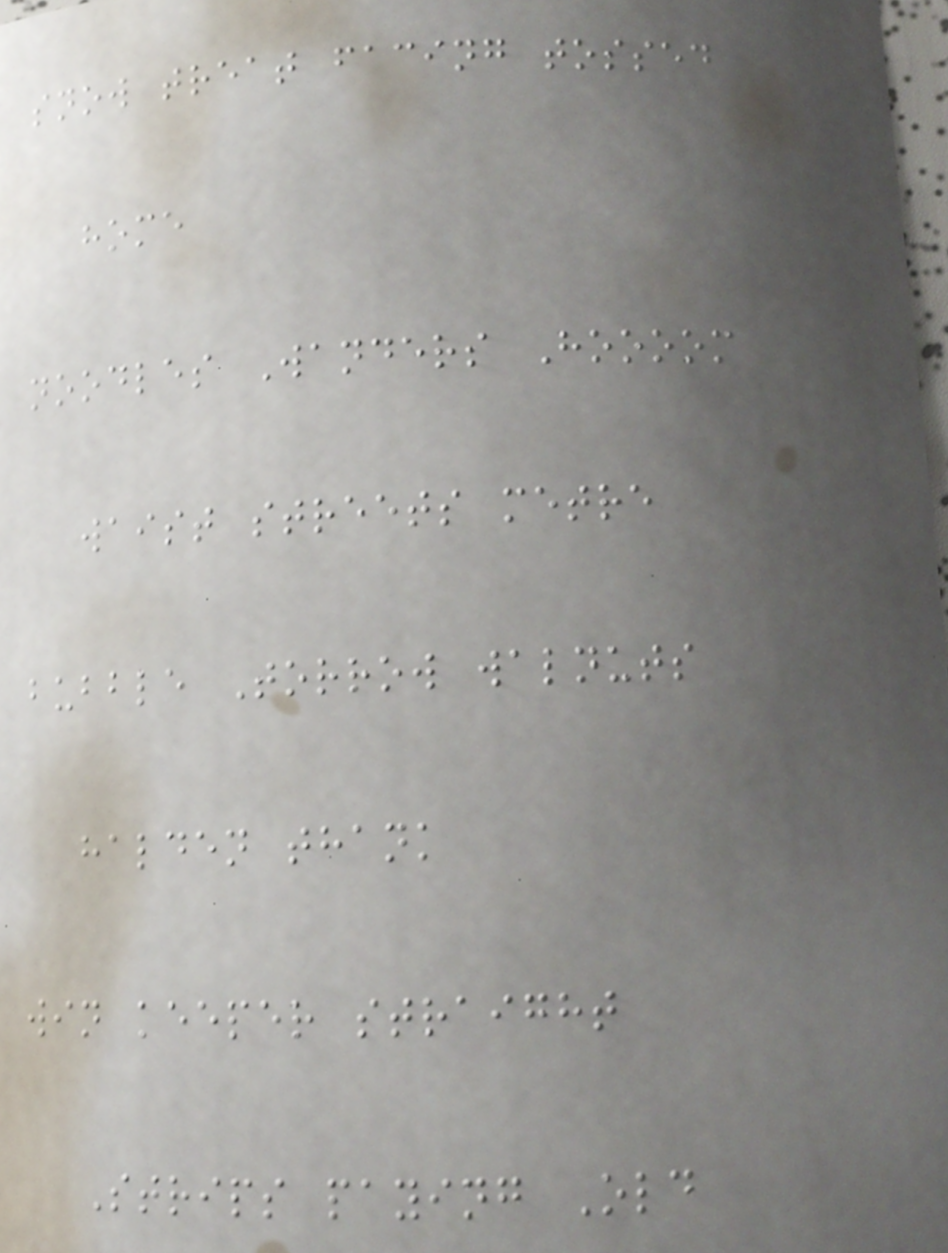snow treat facing tossed
home
noodles Wanders Hoooom
waist streets metre
bubble Torrow walnuts
halden thank
win keeper straight
Strips paying Old
